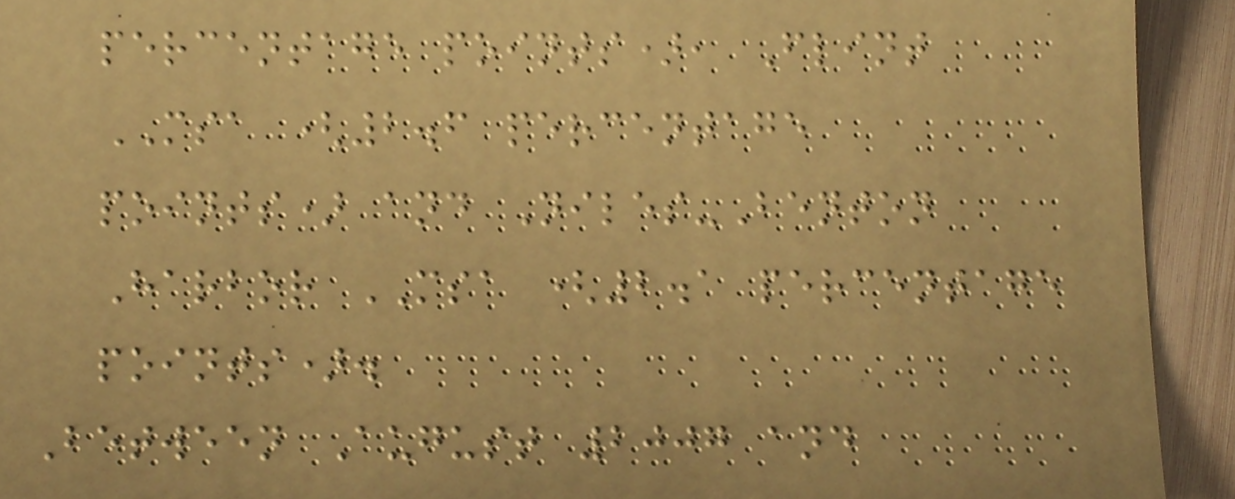percentage points), Flint
MSA (2.6 percentage
points) and Niles-Benton
Harbor MSA (2.1 percentage
points).
Between August 2007 and
